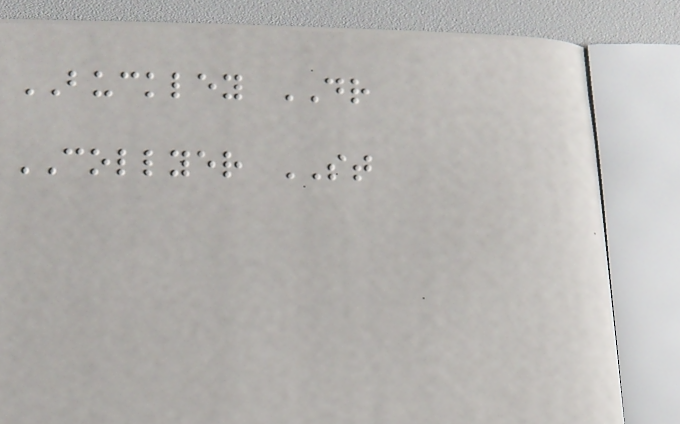BUCKLEY DR
COLLYER ST
